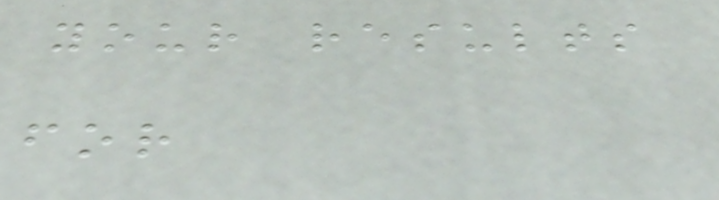your results
for
